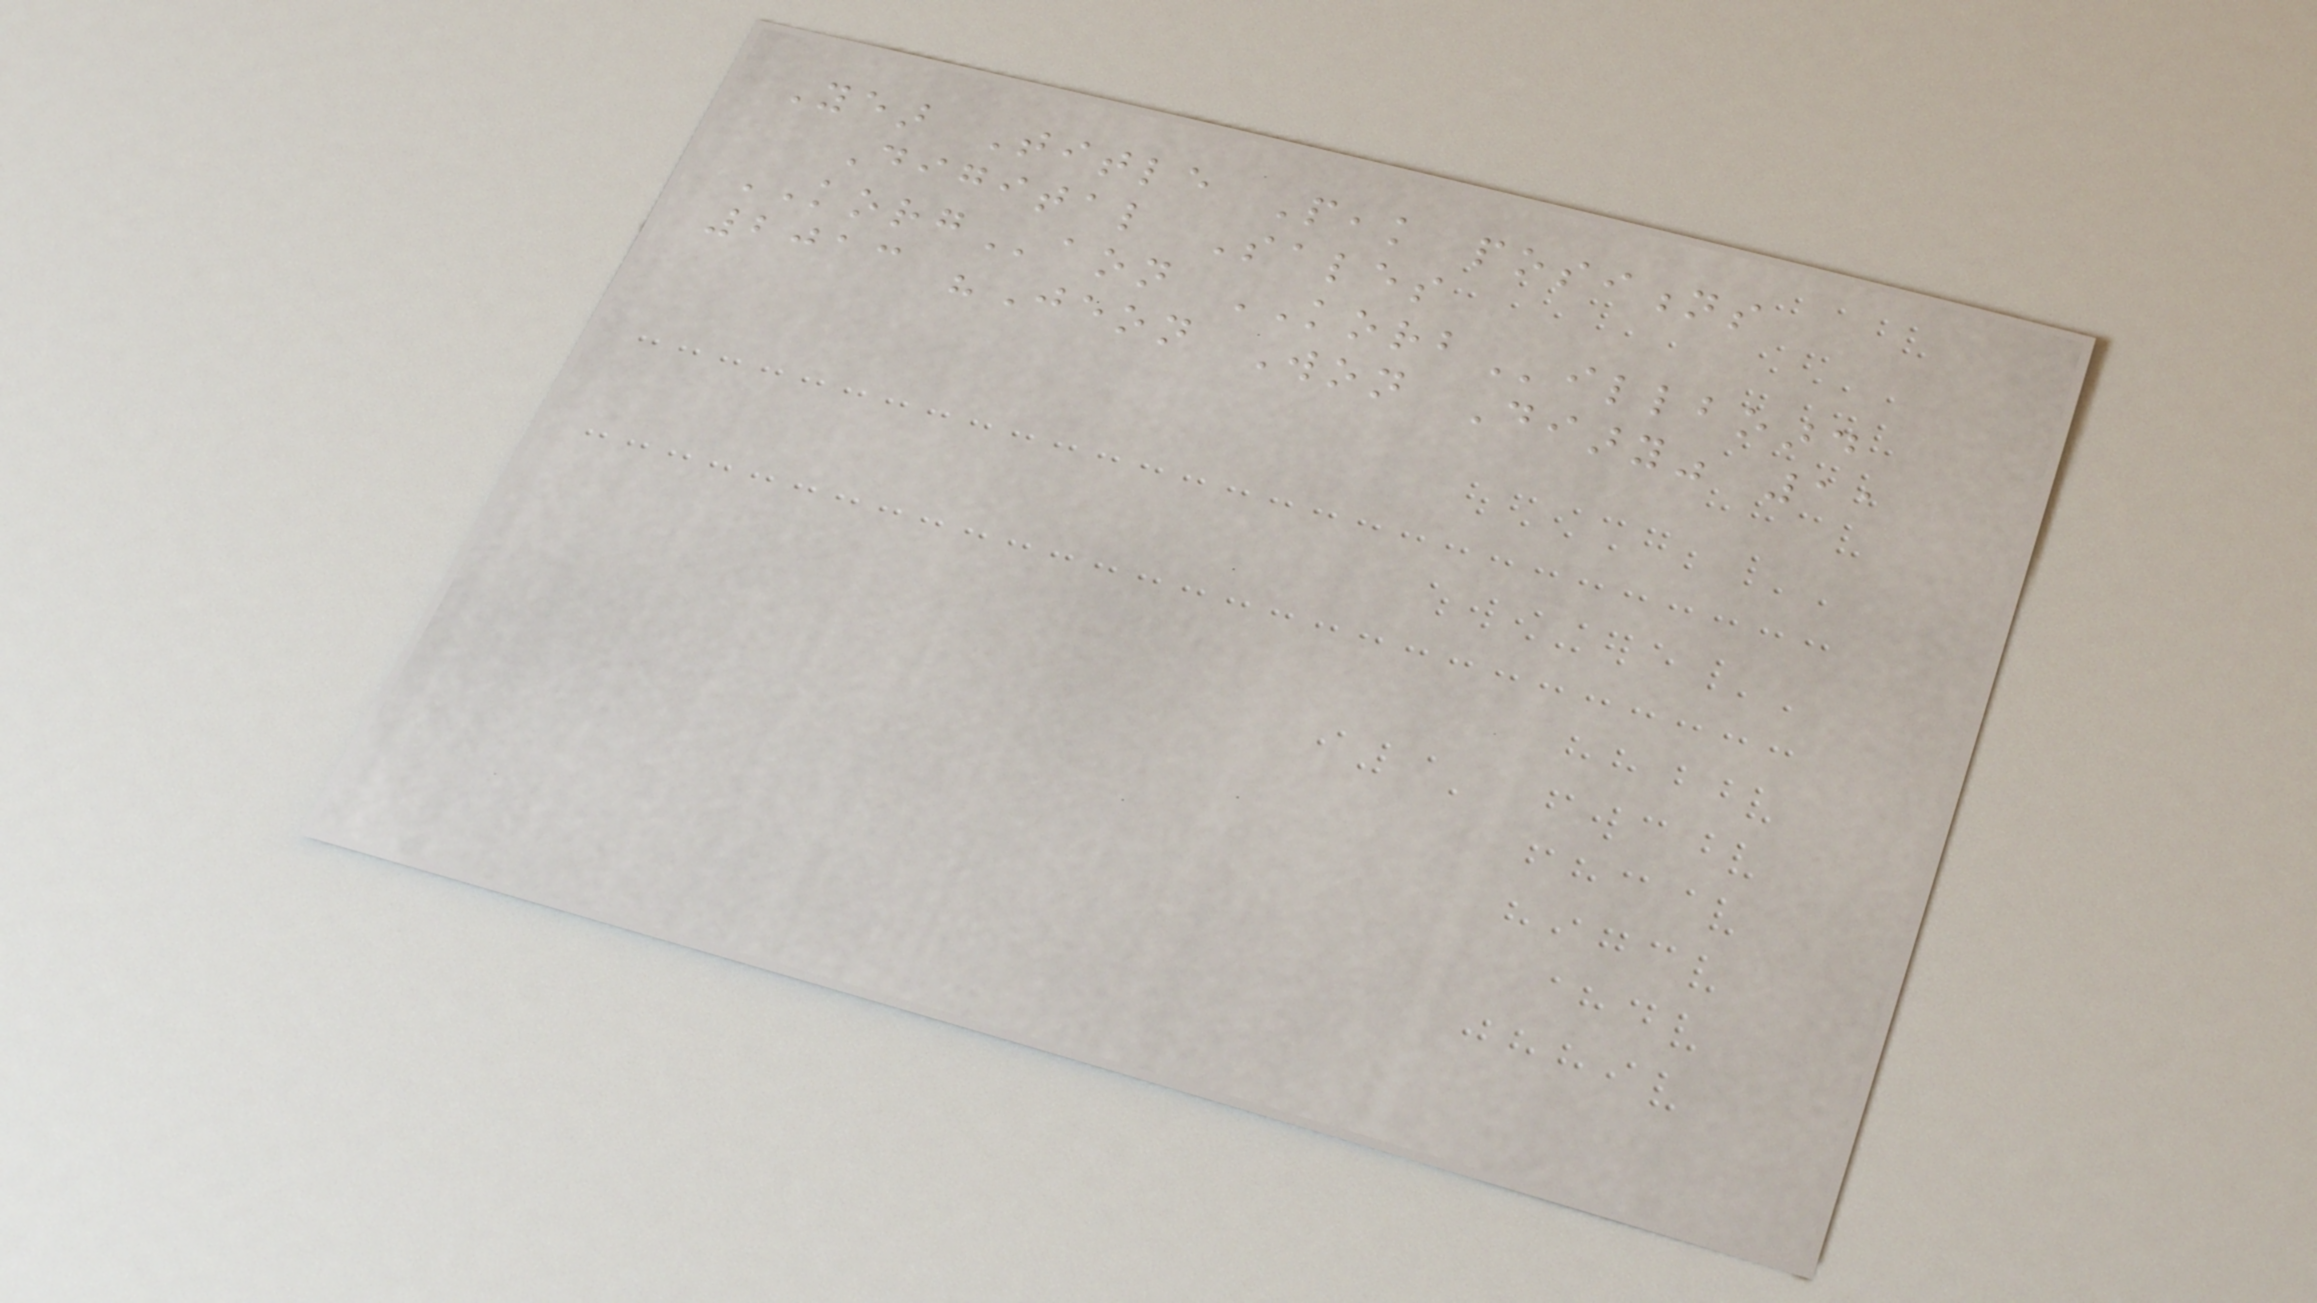Year Title Peak positions
Digital Sales
KORGaon KORBillboard
2013 "Jeon Won Diary" 11
